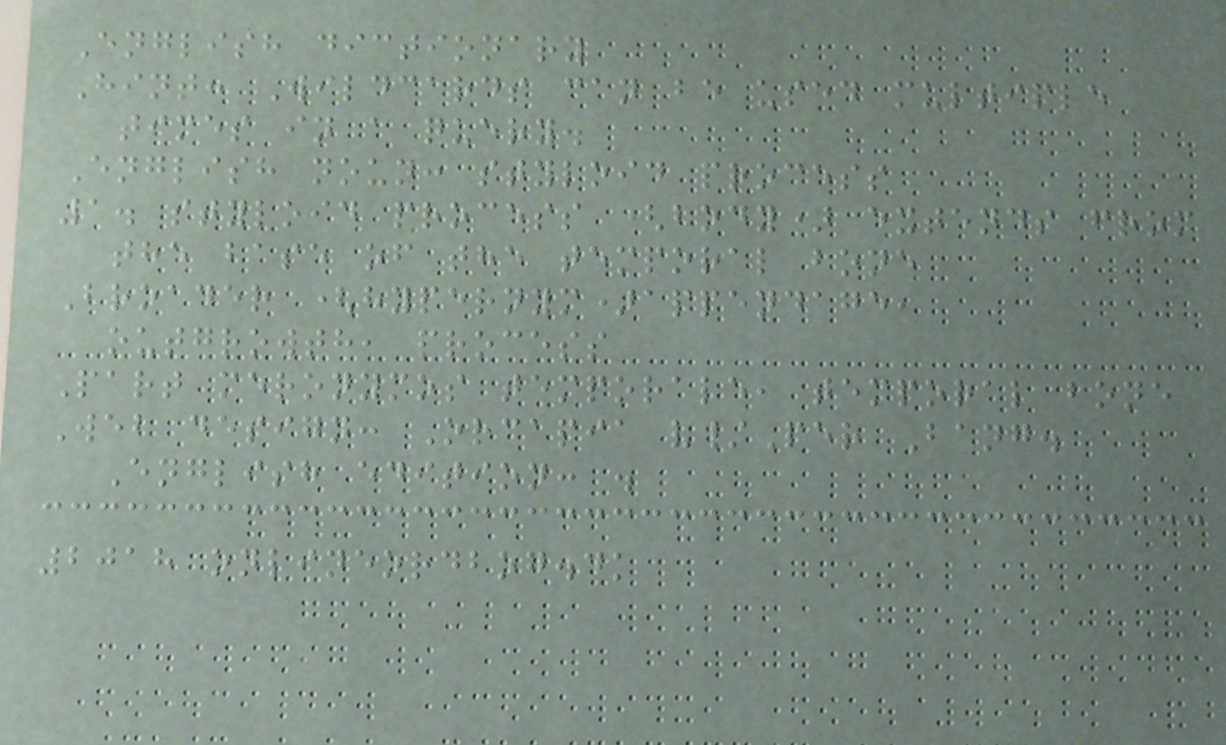English dictionary
Hint: Wildcards can be used multiple
times in a query.
English noun: styloid process
1. styloid process (body) extends from
the base of the temporal bone
Broader (hypernym)appendage,
outgrowth, process
Part meronymos temporale, temporal bone
Web design: Orcapia v/Per Bang.
English edition: .
2018 onlineordbog.dk
